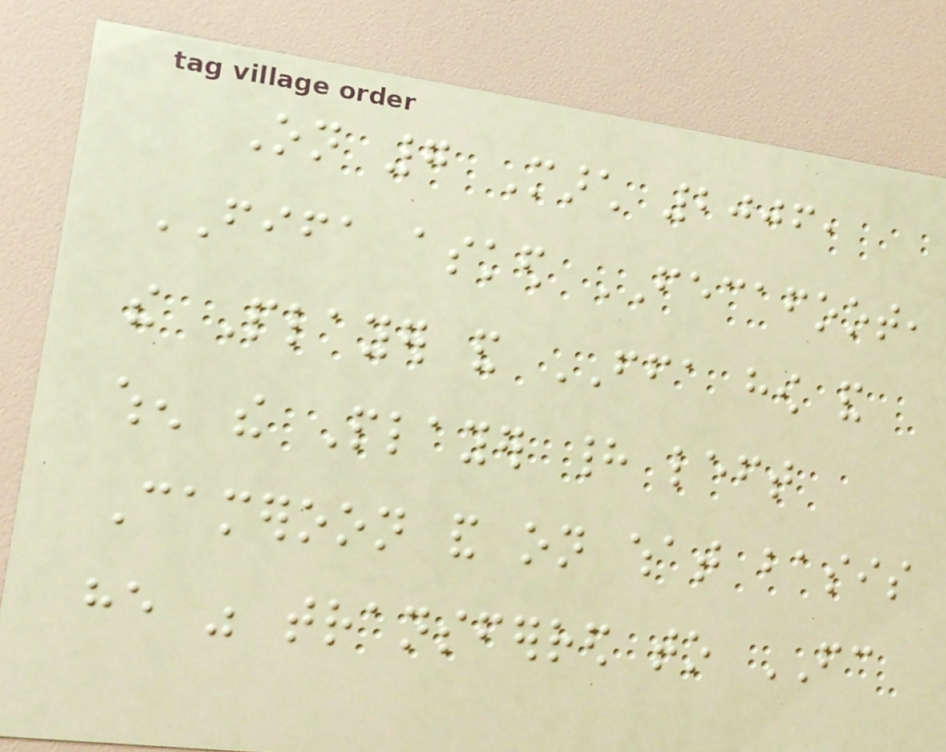On 7 March 2006,
FIFA asked FECAFOOT,
the Player and FFA how and
when the Player had left
Cameroon and on what basis
he was transferred to FC
